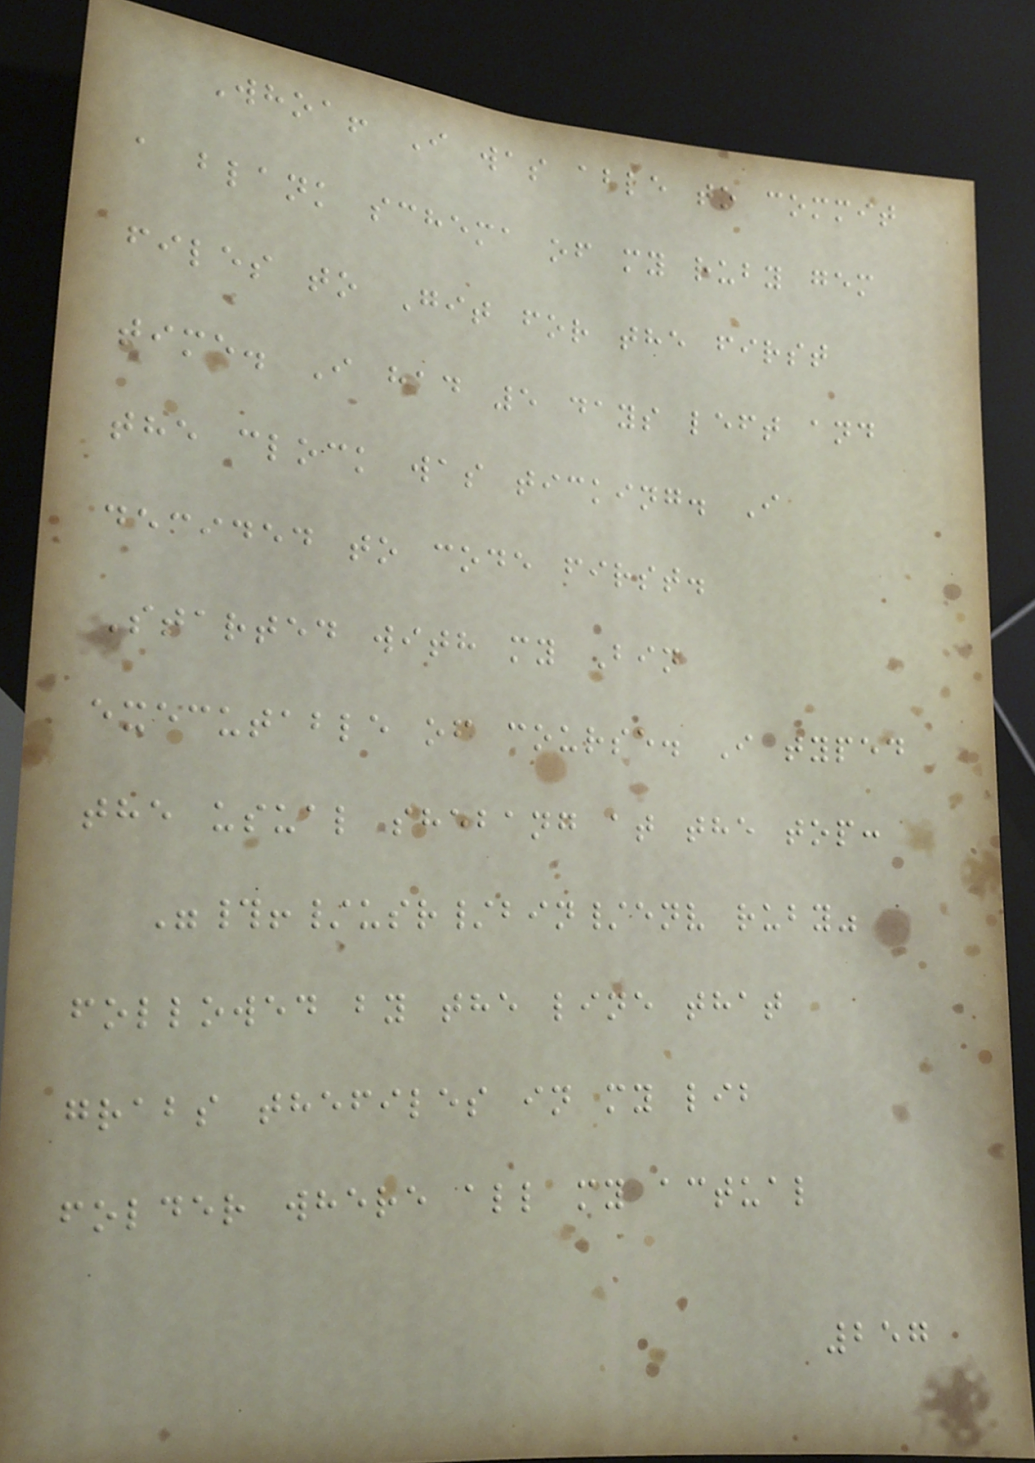Whoa! I was able to commit
a blank schema of my ruby gem
files to Git for the first
time. I had 5 days left and
the clock was ticking. I
decided to code first.
Started with my Bin
executable of course. I typed
the usual shebang at the top:
"#!/usr/bin/env ruby"
followed by the line that
grabs thefiles in my lib
folder where all my actual
257
